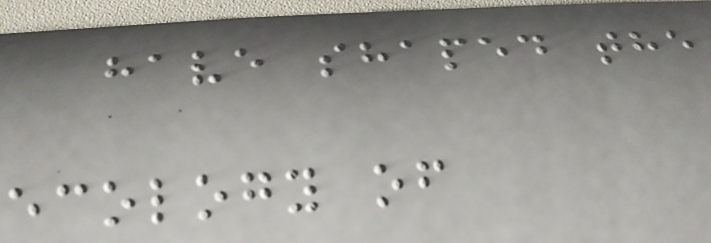have shaped the
ecology of
